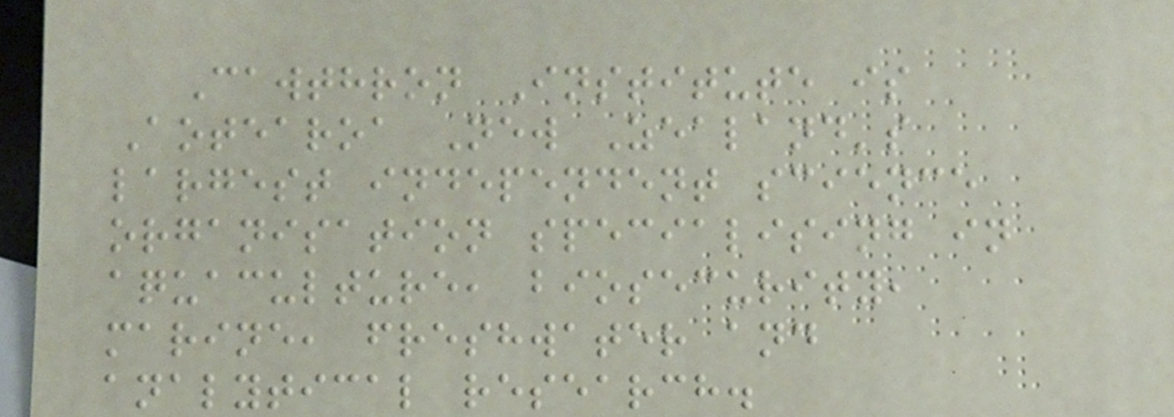Cawthron Institute is
Aotearoa New Zealand's
largest independent science
organisation specialising in
aquaculture, biosecurity,
marine, freshwater and
analytical research.
